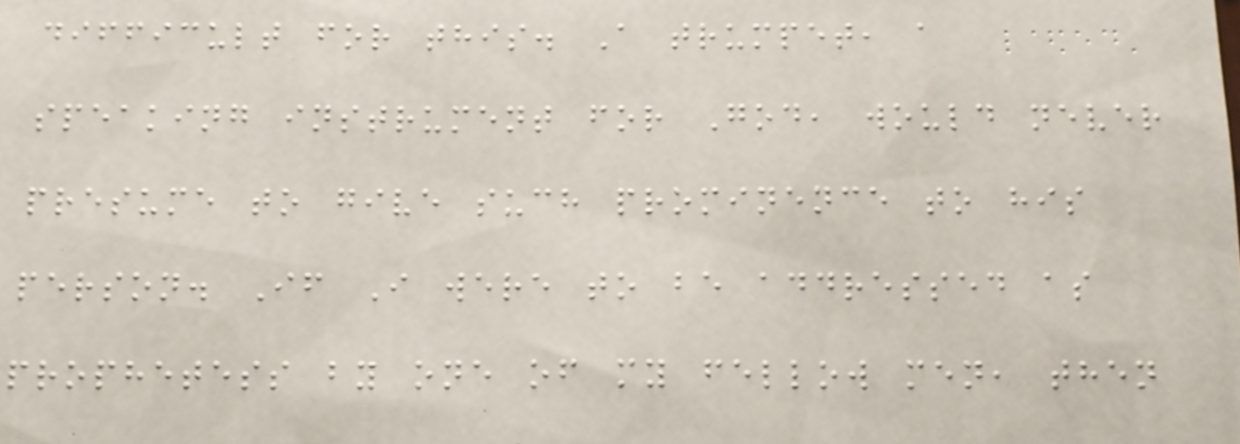difficult for this. A trumpet, a
speaking instrument for God, would never
presume to give such prominence to his
person. If I were to be addressed as
prophetess by one of my fellow men, then
